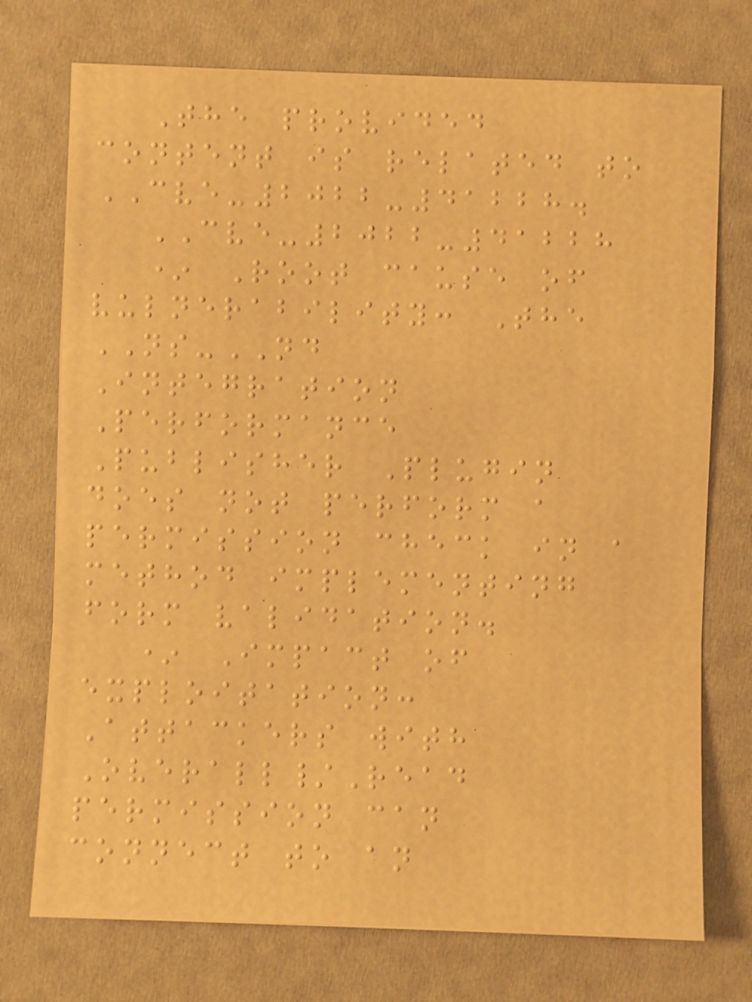The provided
content is related to
CVE-2022-41228.
CVE-2022-41228
* Root cause of
vulnerability: The
NS-ND
Integration
Performance
Publisher Plugin
does not perform a
permission check in a
method implementing
form validation.
* Impact of
exploitation:
Attackers with
Overall/Read
permission can
connect to an
